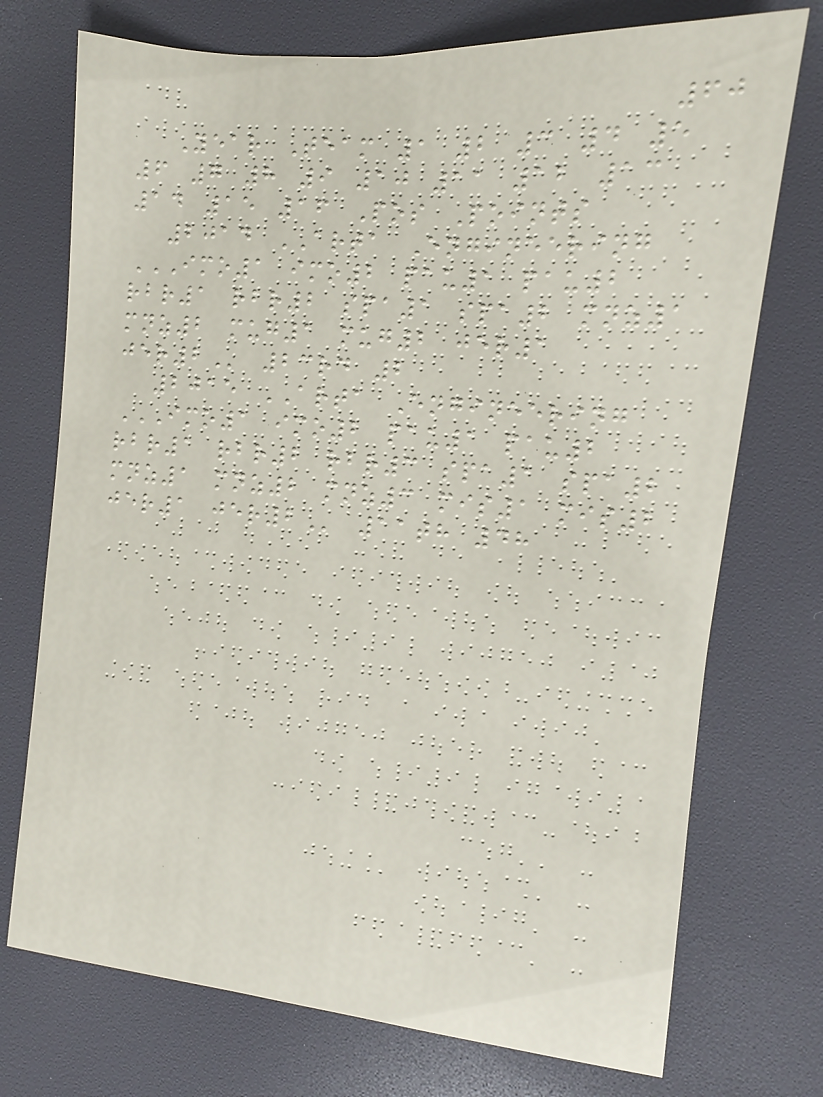60
Year Team 1 2 3 4 5
6 7 8 9 10 11 12 13
14 15 16 Pos Points
2014 ARTA Engineering
IMO1 IMO2 PAU1 PAU2
RBR1 RBR2 SPA1 SPA2 MNZ1
MNZ2 MUG1 MUG2 JER1
JER2 23rd 2
2015 ARTA Engineering
IMO1 IMO2 PAU1 PAU2
RBR1 RBR2 RBR3 SPA1 SPA2
MNZ1 MNZ2 MNZ3 MIS1 MIS2
JER1 JER2 11th 48
